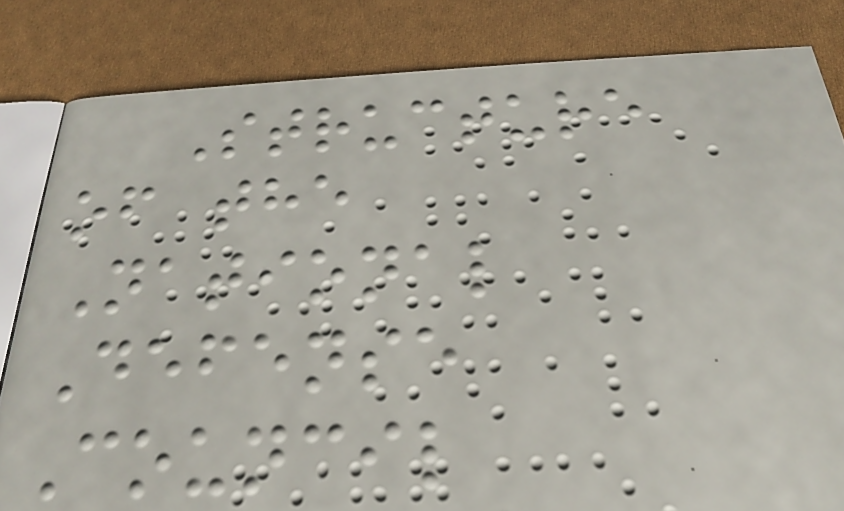Structure
of the
National
Defense
Council
